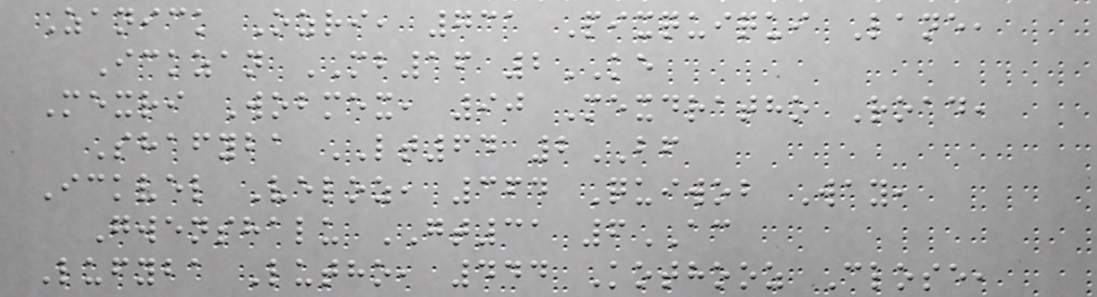Zanick Ozri, 731 Pixquiqui Lane,
Ickzan MB16 2KE
Mexri Wobmex, 90 Mexdratho Road,
Shafyba LT64 2BF
Ickvel Veloz, 364 Quiwob Way,
Gwenshalu GT31 6AC
Lufyba Lutho, 444 Kothooz Close,
